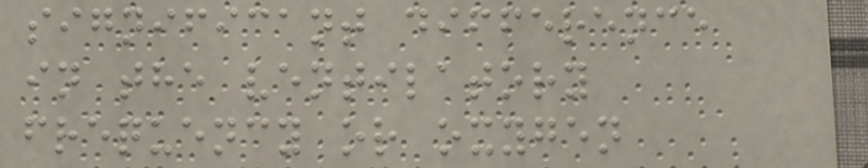significant difference
in the ventilatory
frequency or oxygen
